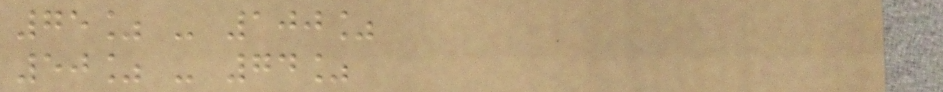75% - 100%
50% - 74%
